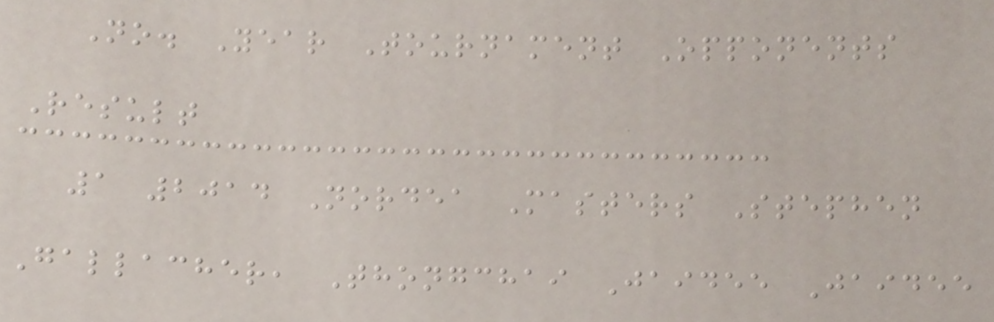No. Year Tournament Opponents
Result
1 2014 Nordea Masters Stephen
Gallacher, Thongchai Jaidee Jaidee
